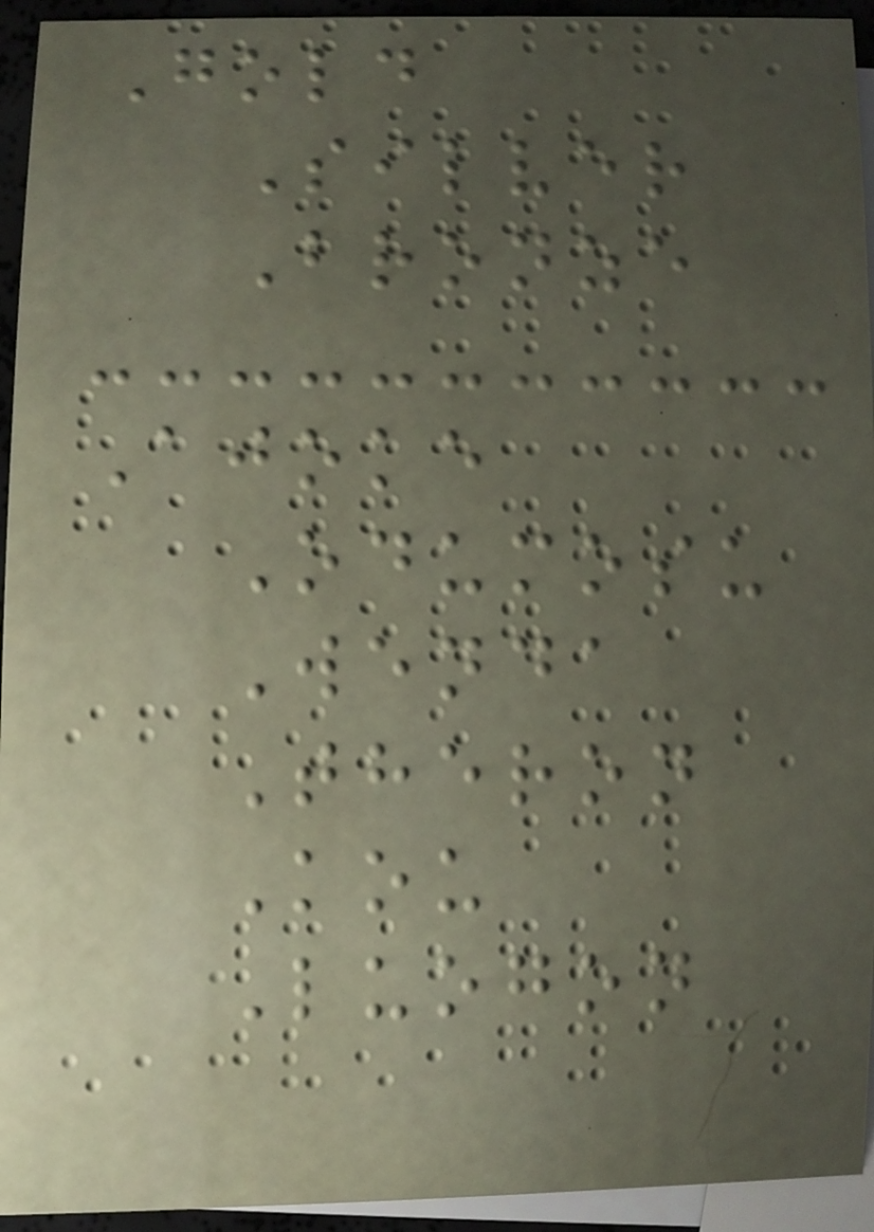Gold
Silver
Bronze
Ajoke
Odumosu
Wenda
Theron
Kou
Luogon
